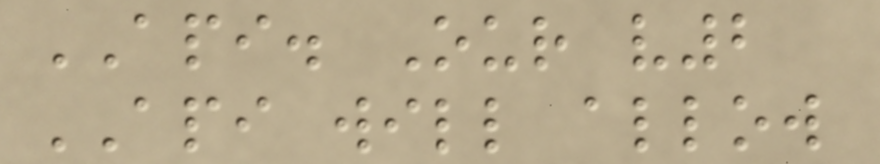API. Our v2
API will allow
